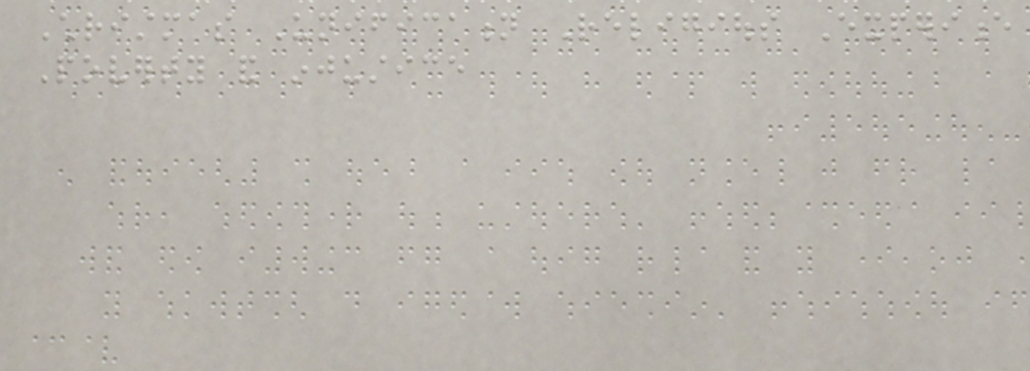Christmas Unification Religious Experience
Poverty and injustice
